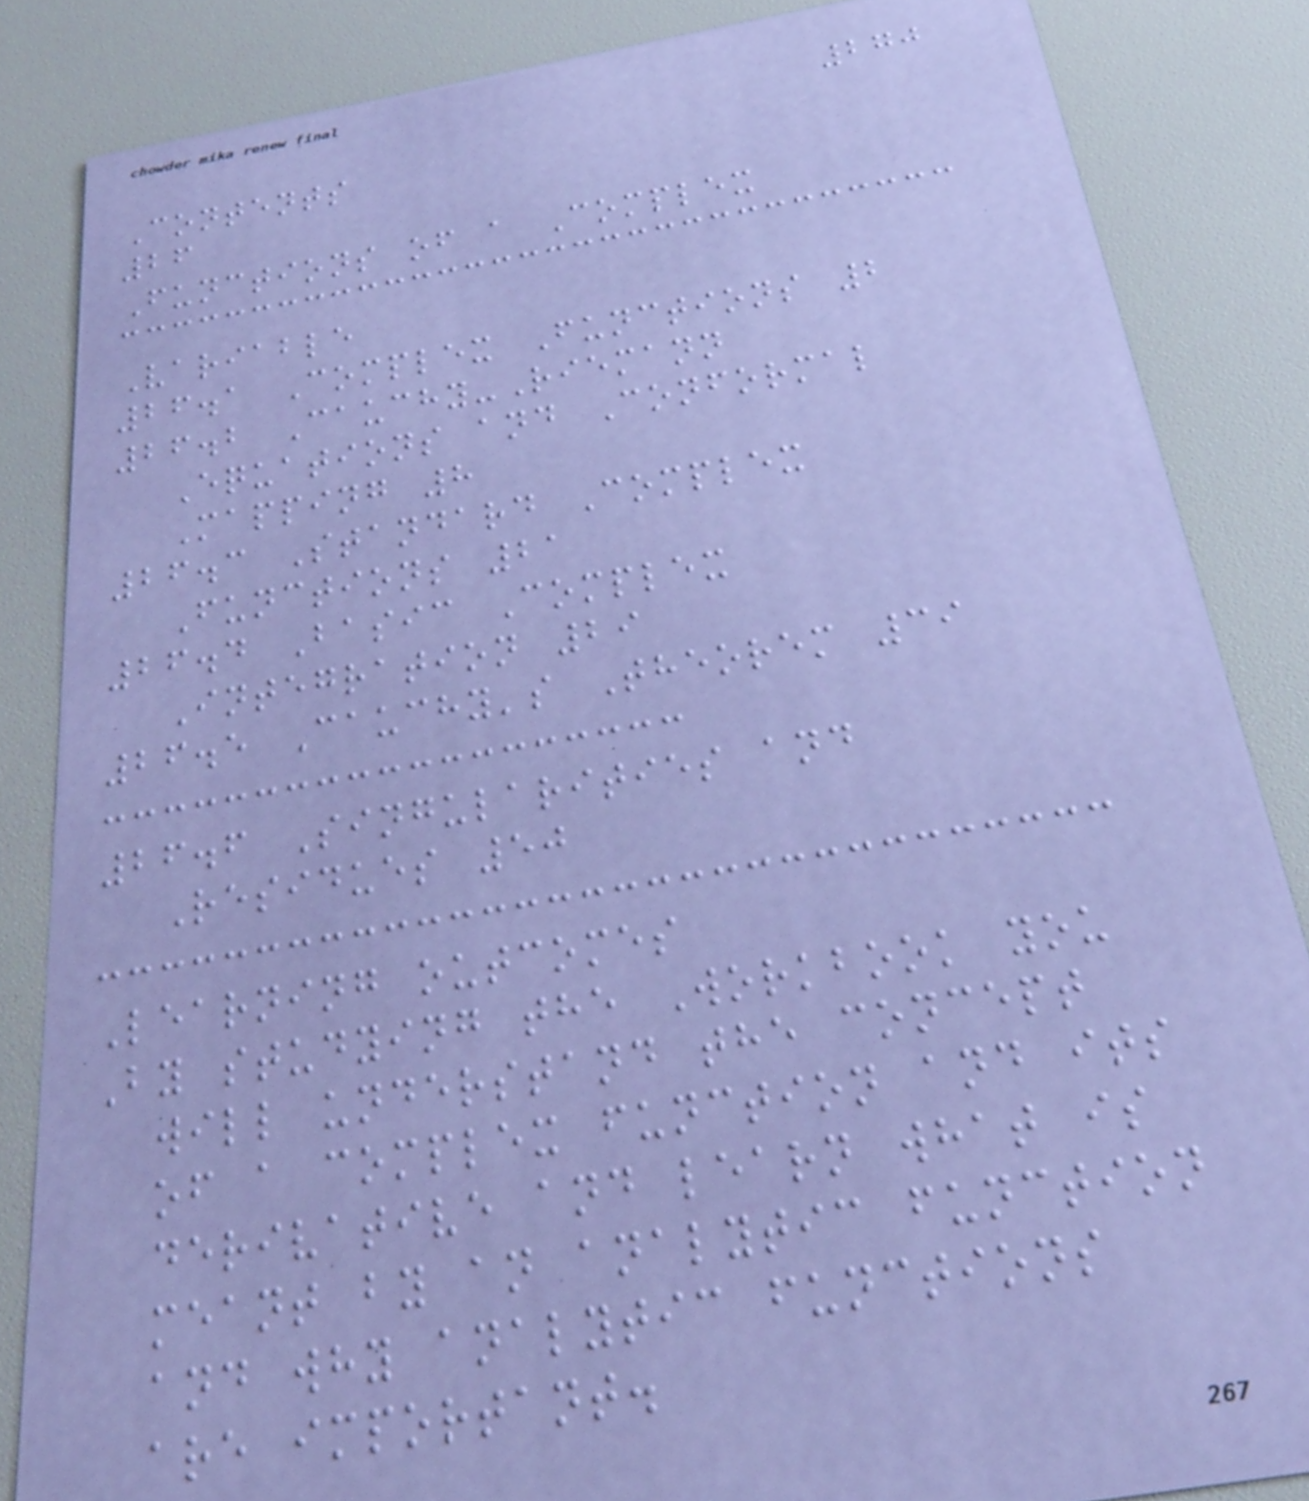270
Contents
26
Functions of a Complex
Variable
26.1 Complex Functions 2
26.2 Cauchy-Riemann
Equations and Conformal
Mapping 8
26.3 Standard Complex
Functions 21
26.4 Basic Complex
Integration 29
26.5 Cauchy's Theorem 39
26.6 Singularities and
Residues 50
Learning outcomes
By studying the Workbook you
will understand the concept
of a complex function and its
derivative and learn what is
meant by an analytic function
and why analytic functions
are important.
